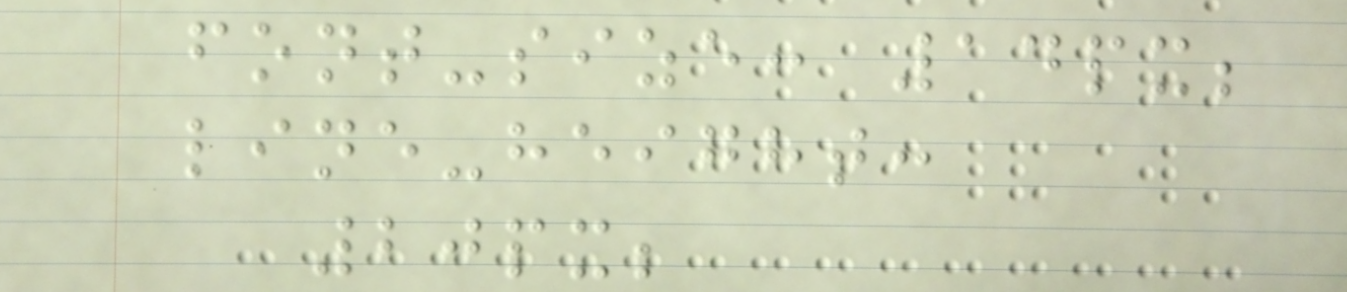font-size: 14px;
line-height:
20px;
